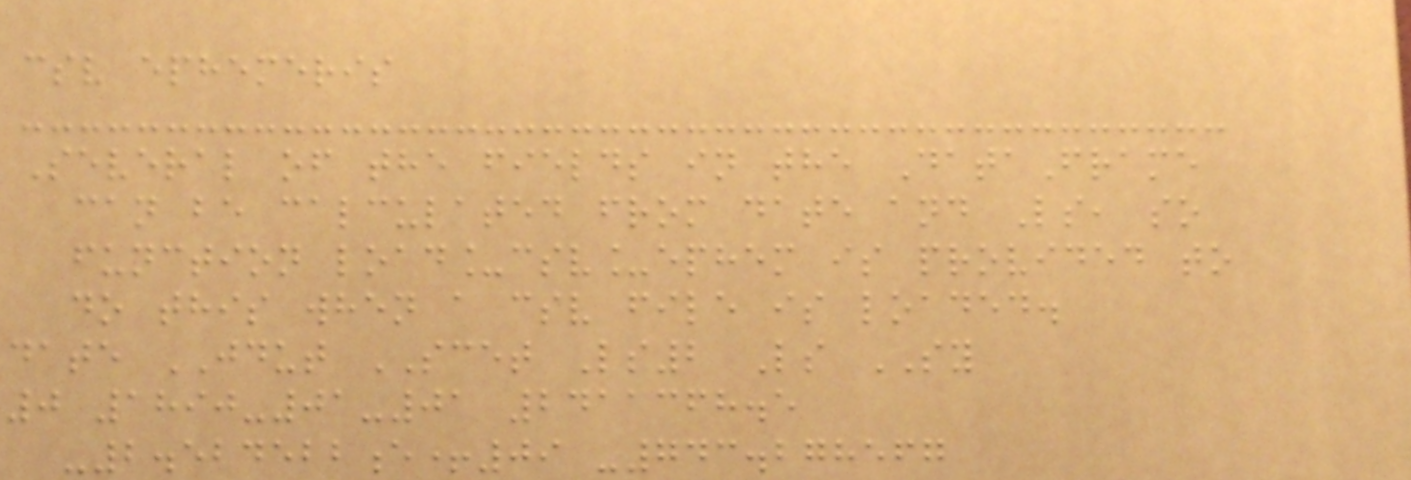csv ephemeris
Several of the fields in the DataFrame
can be calculated from date and Ls, so
function load_csv_ephem is provided to
do this when a csv file is loaded.
date JDUT SCET Ls2 Ls SY
0 1890-01-01 2411368.5
-2.524522e+09 -743.278567
